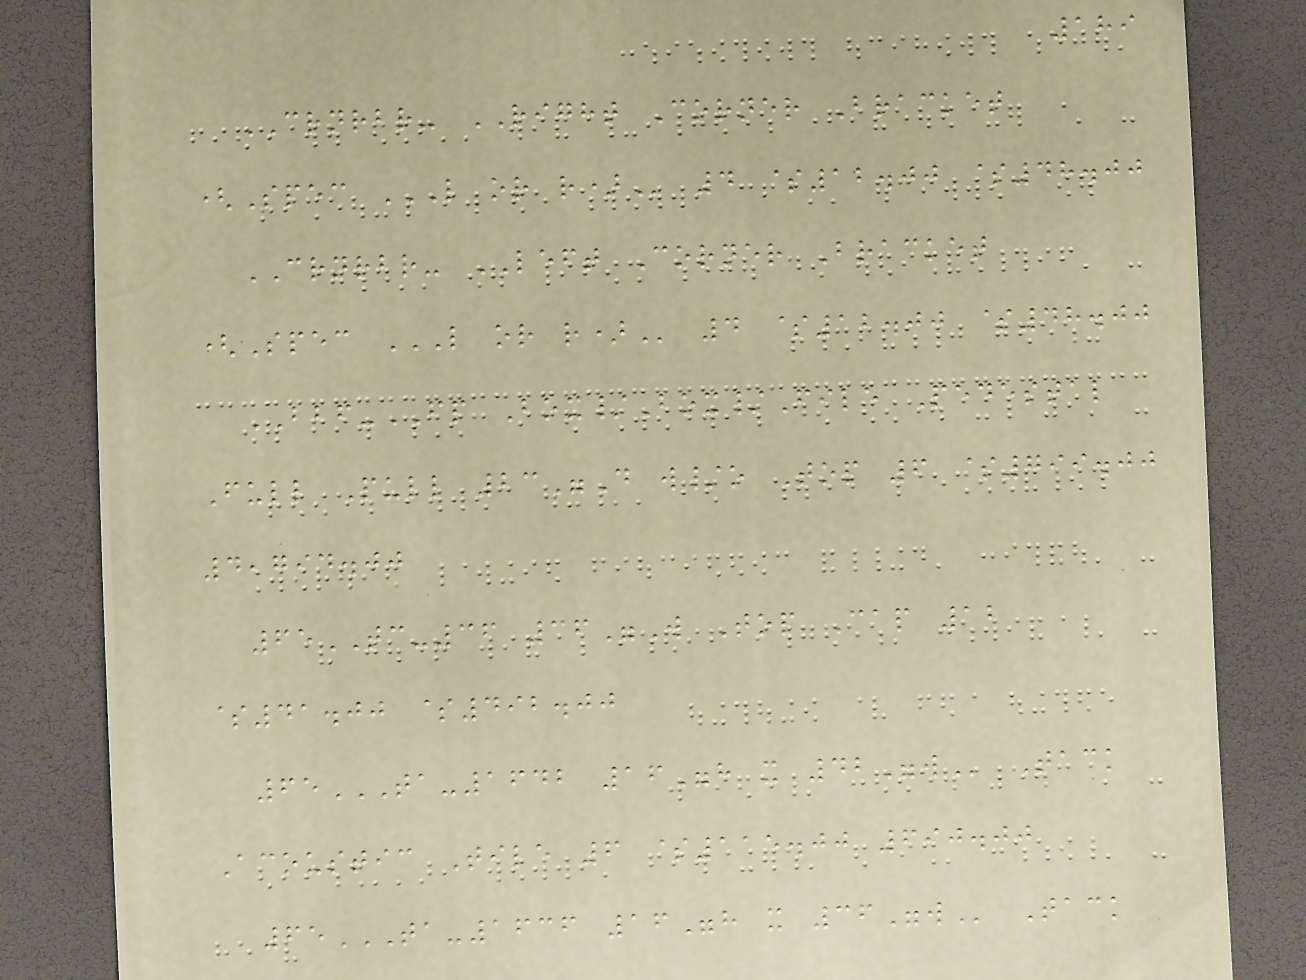189
CRNRBR- RIGHT Corner Bracket
(Spec L OR R) 4 $12.00 $48.00
CRNRBR- LEFT Corner Bracket
(Spec L OR R) 4 $12.00 $48.00
BBF-FP Box/Box/File Pedestal
Full Pull 23"D w/o Top 6 $799.00
4,794.00
65TC-36 36"W Top Cap 12
$41.00 $492.00
65TA-1642 16"H X 42"W Tack
Acoustic Tile 6 $115.00 690.00
65TA-1636 16"H X 36"W Tack
